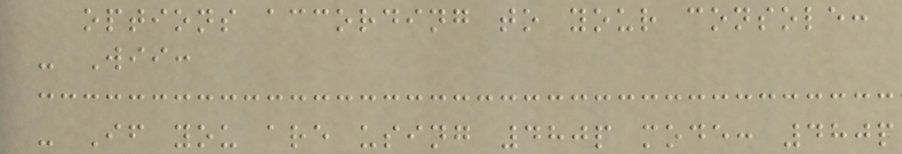options according to your console:
- Wii:
- If you are using 480p mode: 480p
